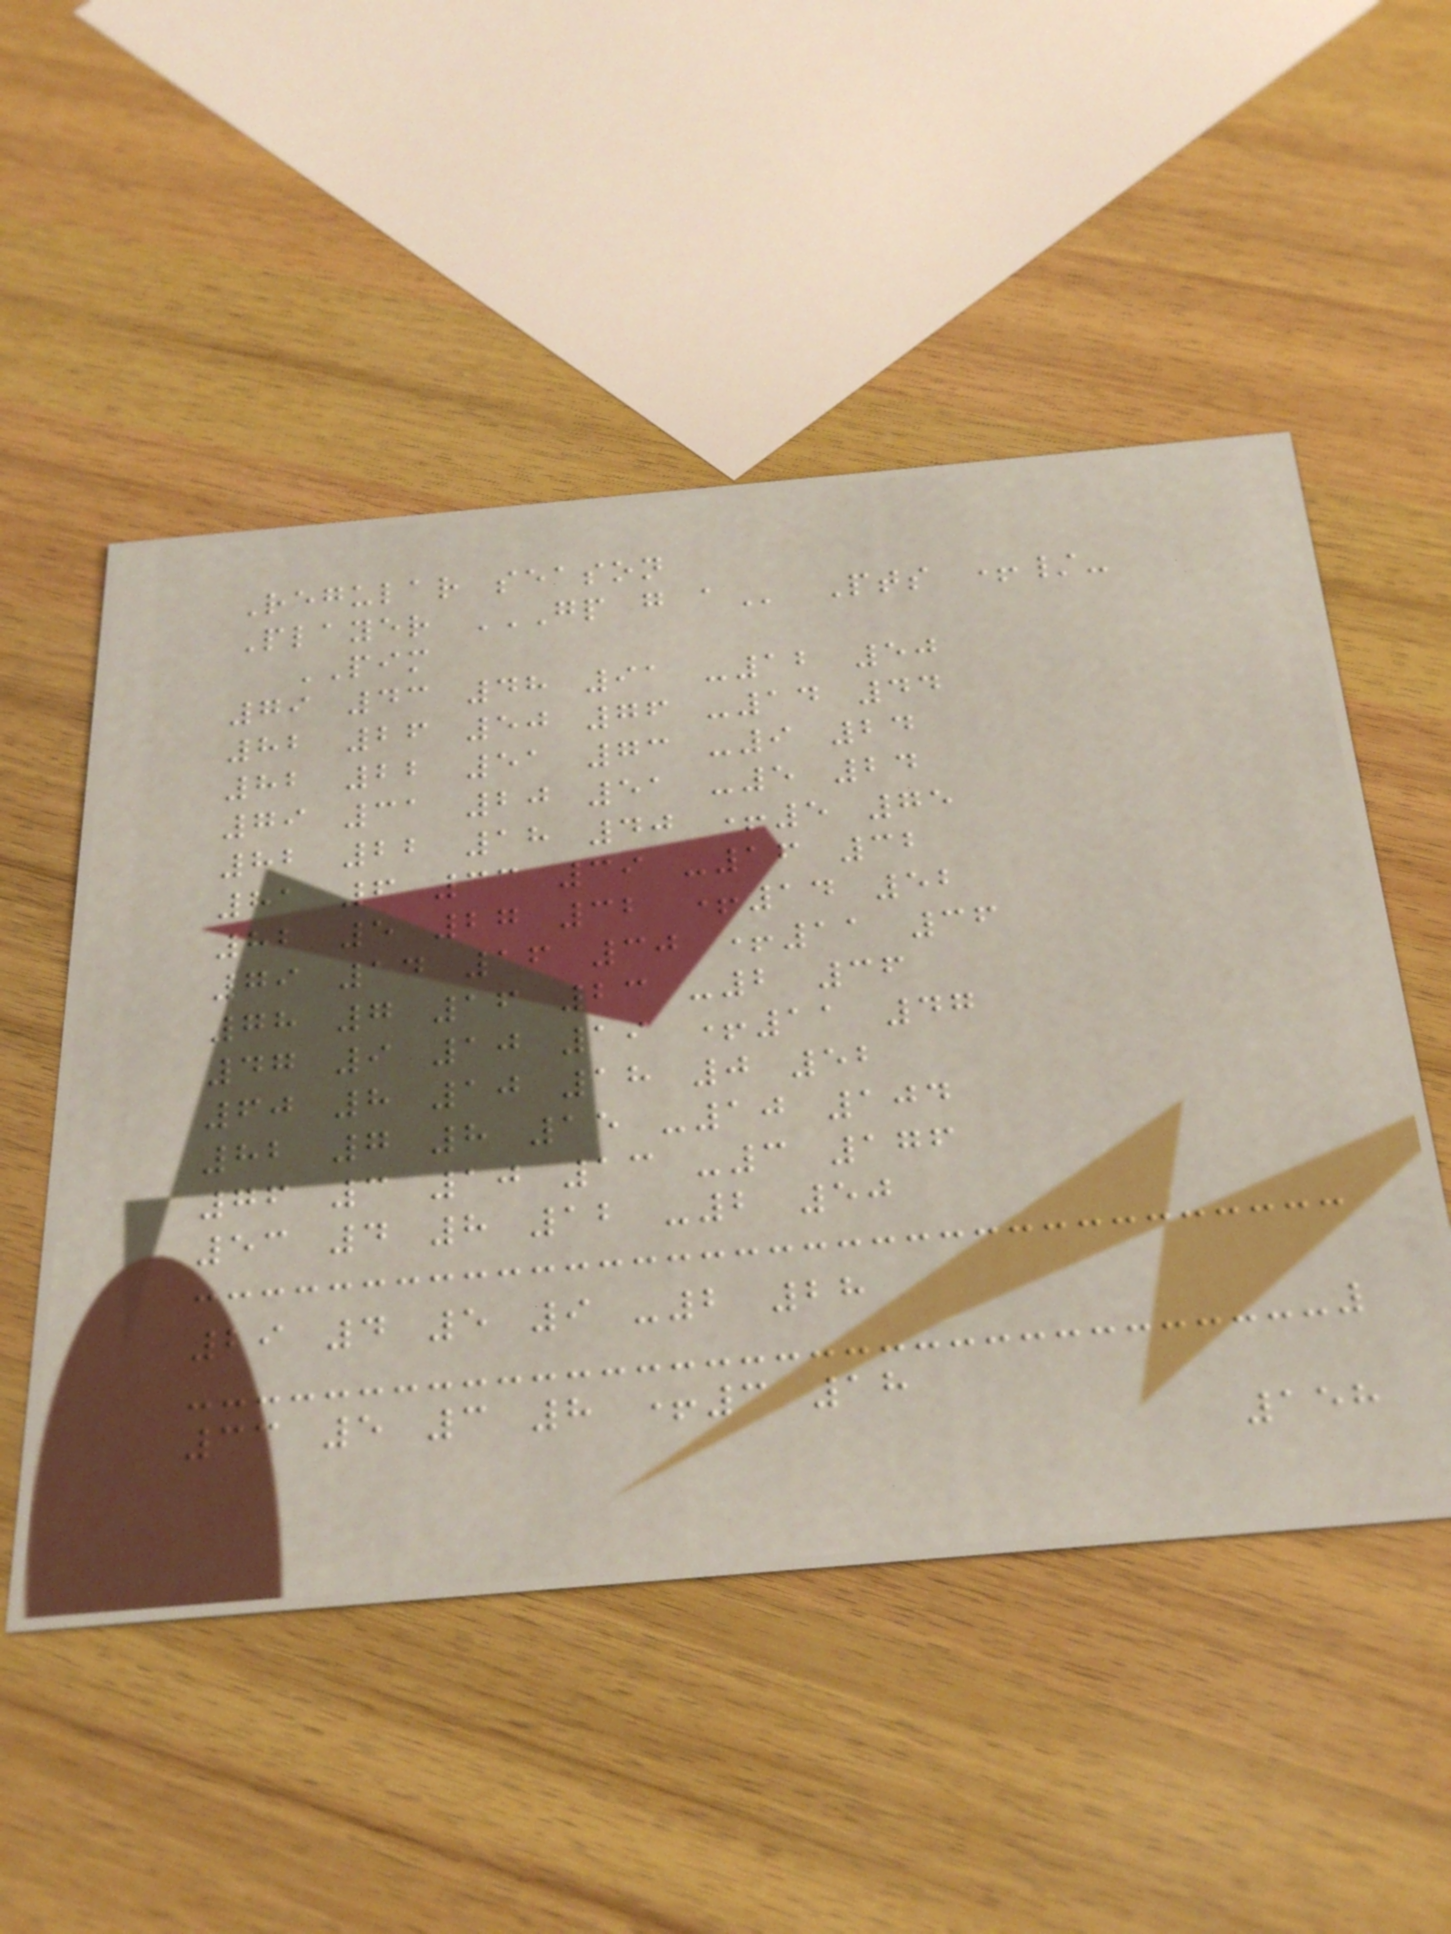Regular season
Player GP G A Pts +/-
PIM
79 43 48 91 -12 50
82 26 50 76 -14 44
82 22 51 73 -9 24
79 31 20 51 -5 24
82 22 18 40 +5 75
81 6 33 39 -16 32
82 5 27 32 +14 52
79 14 16 30 +11 36
78 7 16 23 -2 36
47 9 10 19 +11 47
60 8 10 18 0 52
82 7 8 15 -10 104
76 3 10 13 -3 176
53 4 8 12 -2 50
29 4 5 9 -2 28
33 5 3 8 +3 18
158
